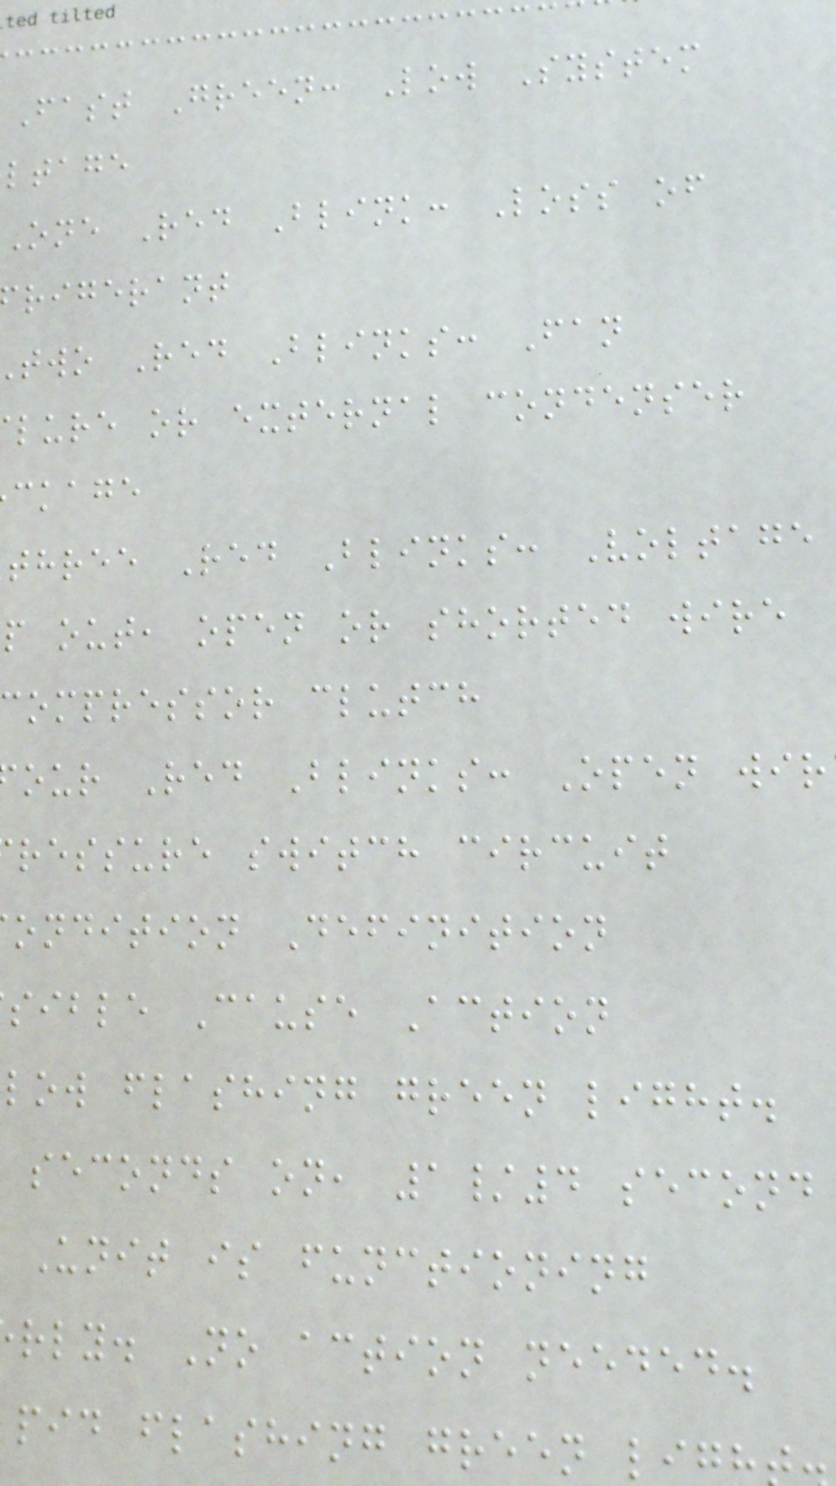Fast Green: Low System
ltage
One Red Blink: Loss of
rigerant
two Red Blinks: Fan
lure or external condenser
ckage
three Red Blinks: Voltage
p out, open or shorted wire
ompressor clutch
our Red Blinks: Open wir
ressure switch circuit
ondition Definition
sible Cause Action
low flashing green light.
seconds on, 1/4 second
Unit is functioning
rly. No action needed.
pid flashing green lig
